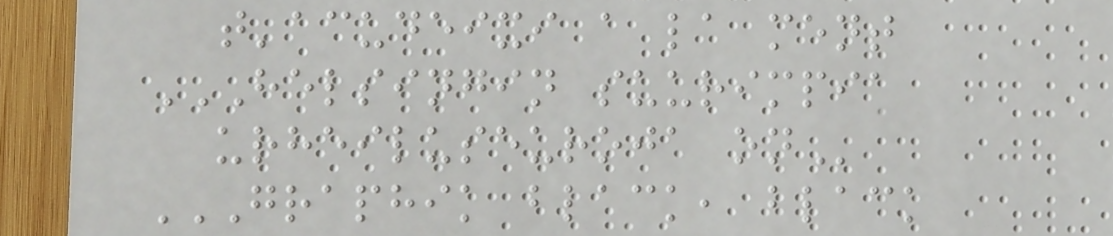t'acudeixi a la ment
HELSINGIN SUURIMPIA
URHEILUSEUROJA ON
GRAPHIK BLACK, BLACK
